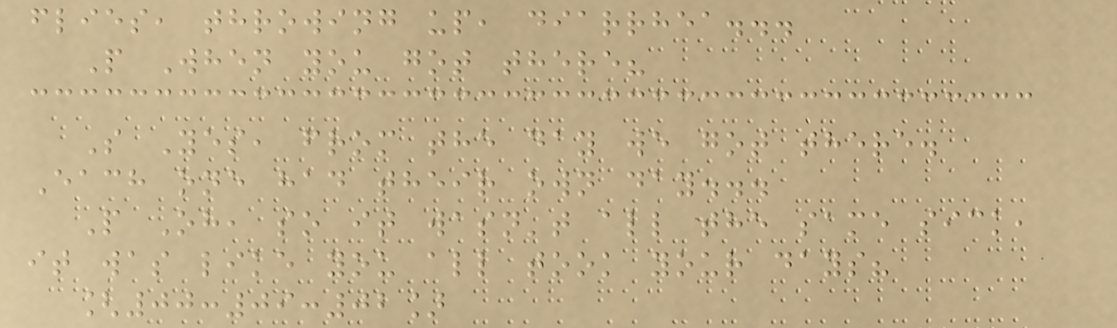flies, throwing up, diarrhea...
P When you got there?
S Yes, from the day we got there.
Each one had their own day...
P Oh, so it wasn't all the same sick,
it was like you all took your days?
[00:09:02]
